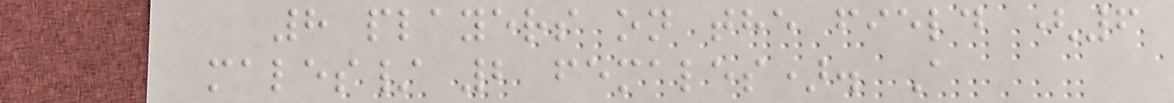8 players on the field (6
males/ 2 females). A
